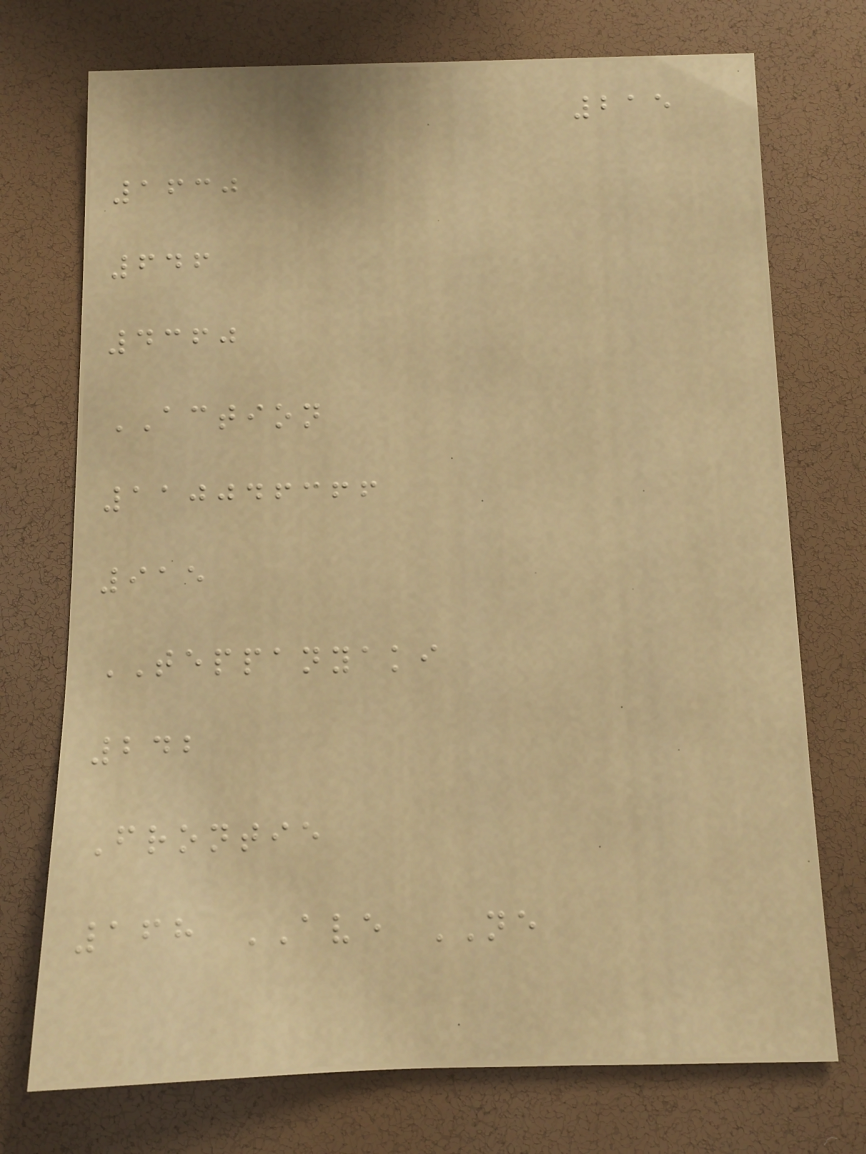215
1630
646
4360
ACTION
110046366
915
TEPPANYAKI
242
Frontie
168 AVE NE
